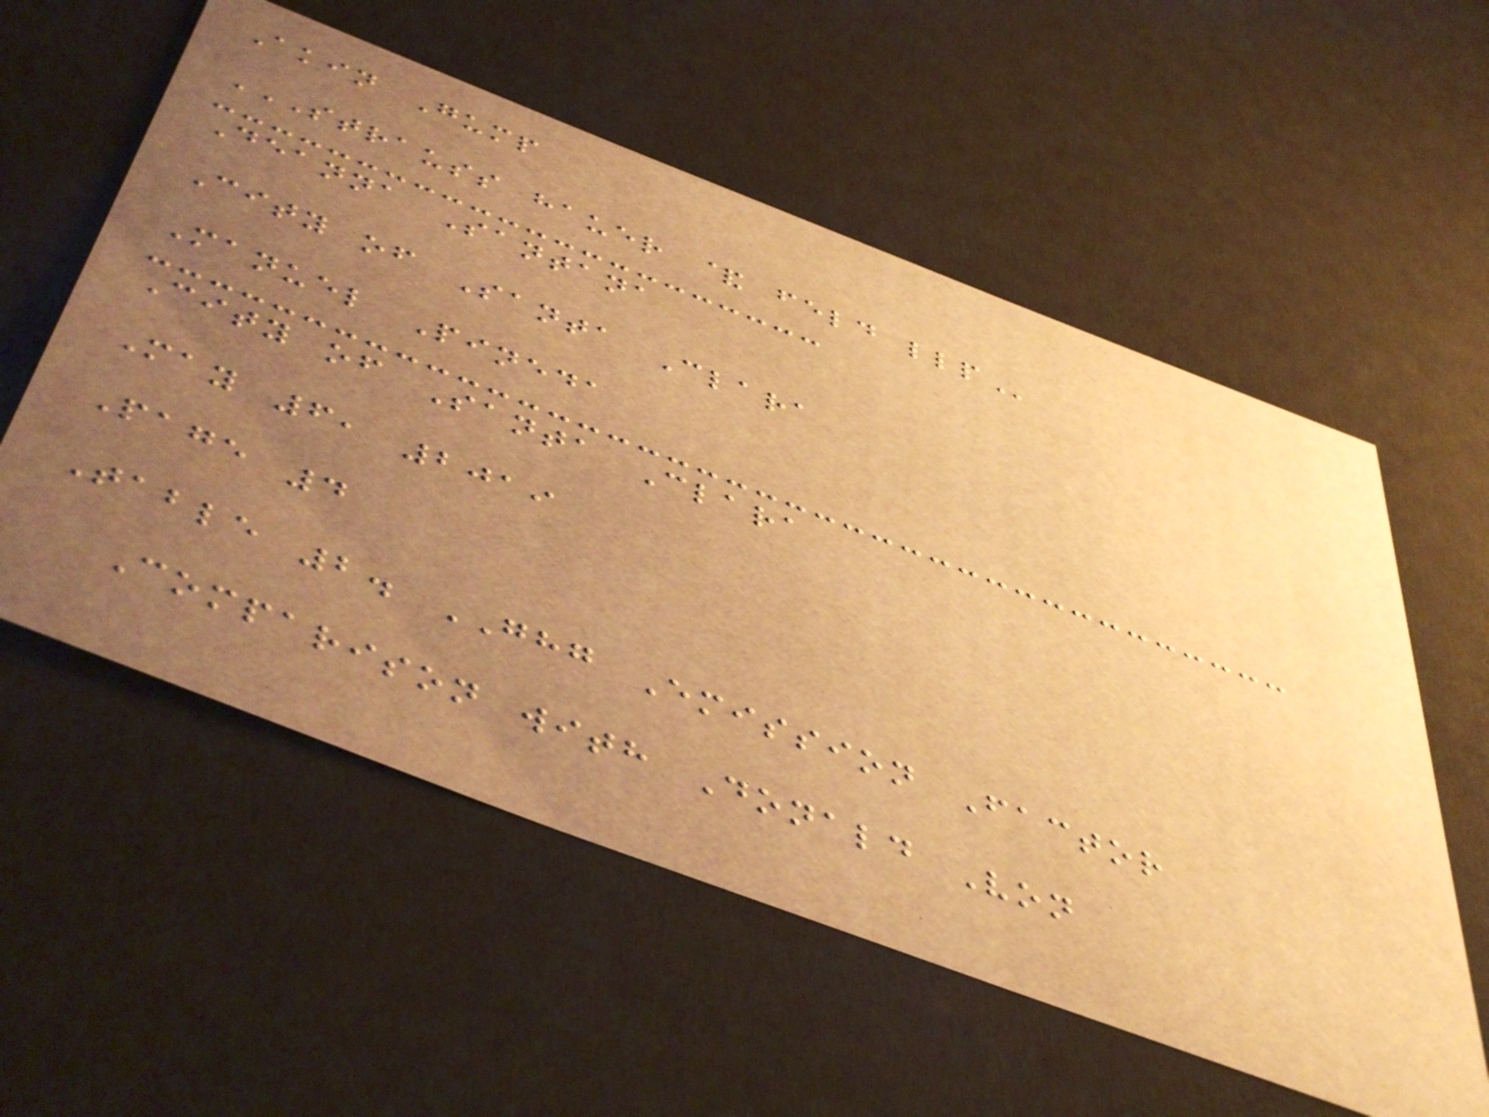Akin Gump
STRAUSS HAUER & FELD LLP
Deanna Santana
City of Santa Clara
Manuel Pineda
City of Santa Clara
May 6, 2019
Page 4
Table 2. GHG Emission Factor
Comparison with Donald Von
